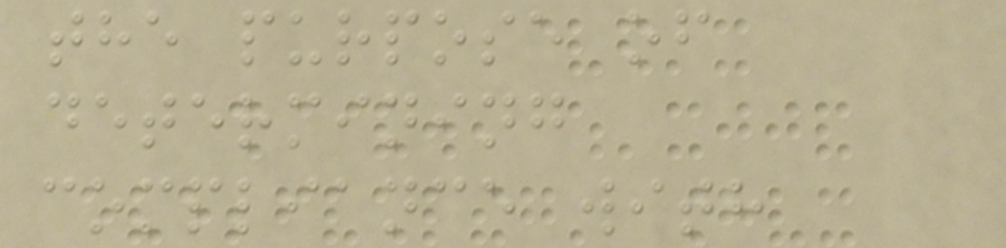the purpose of
determining
compliance with
